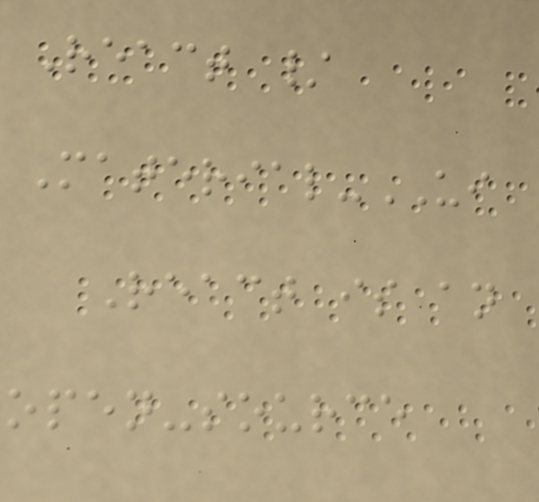React /
Material-UI
React is an
open-source
